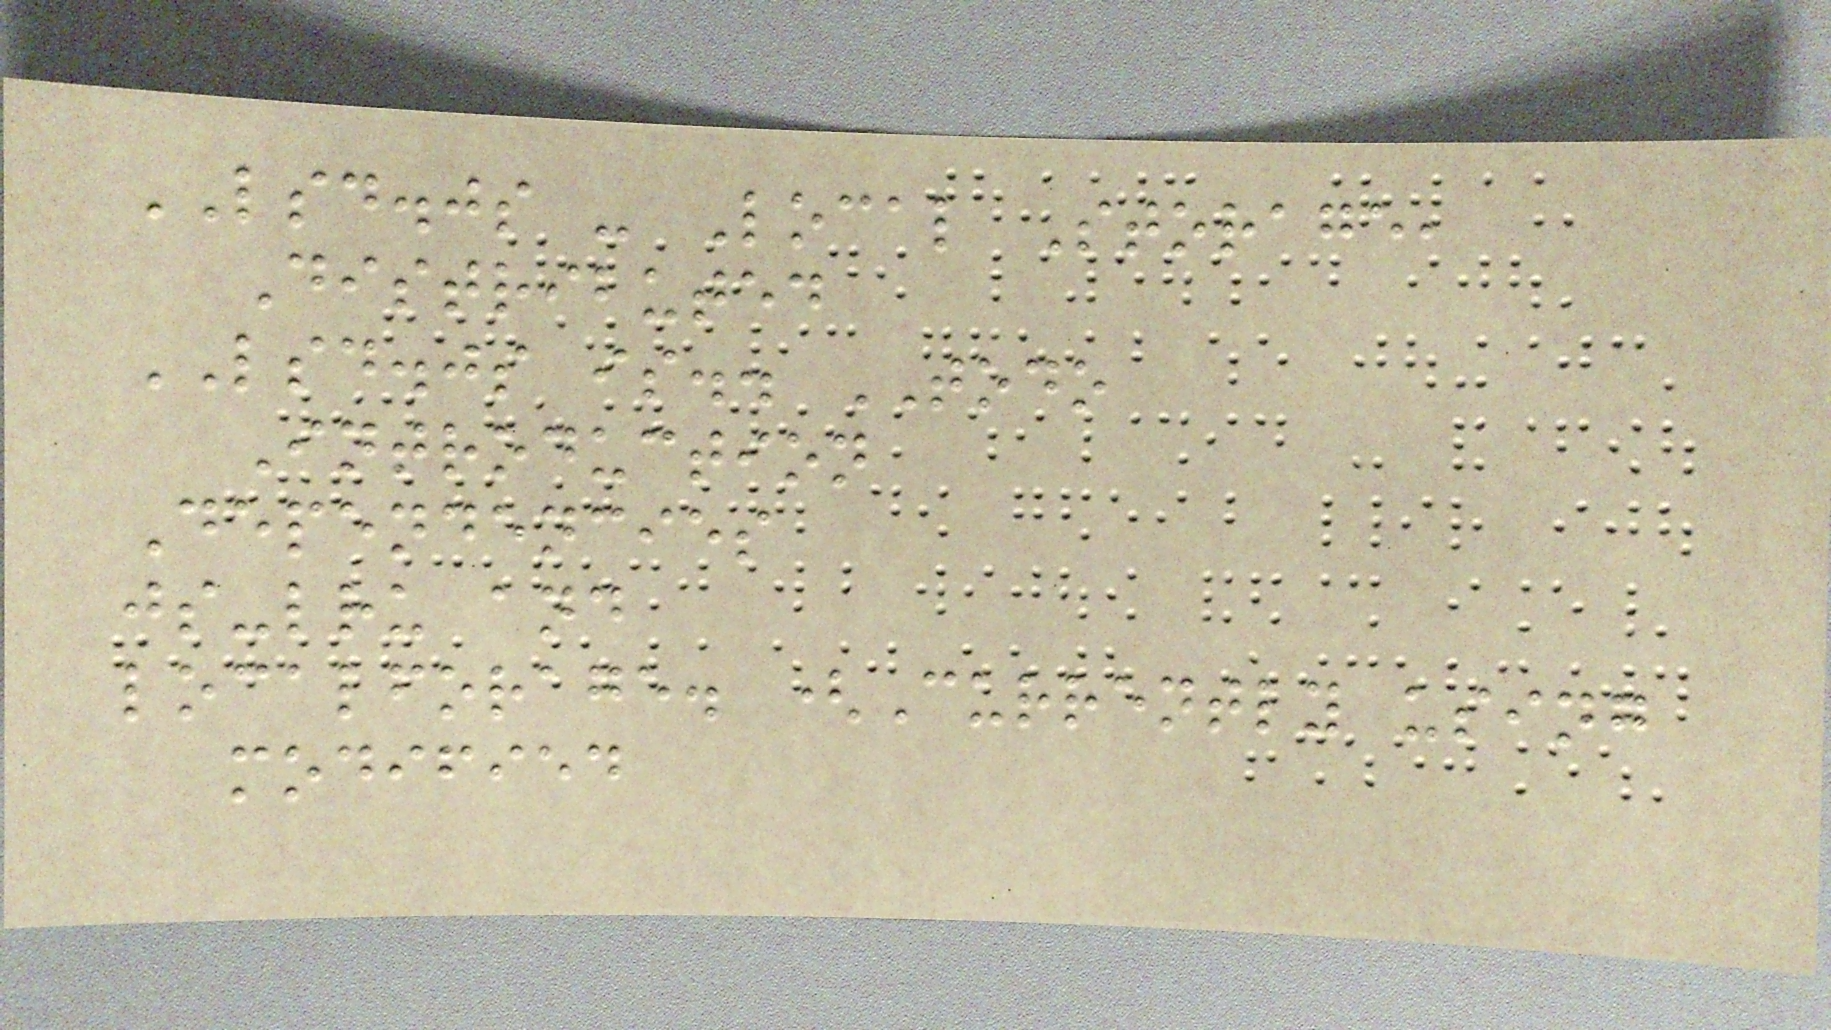LSD.js - Local Storage,
Distributed
LSD.js is.. TODO
Introduction
Dependencies
js-lru and
localforage. (Currently using
modified
